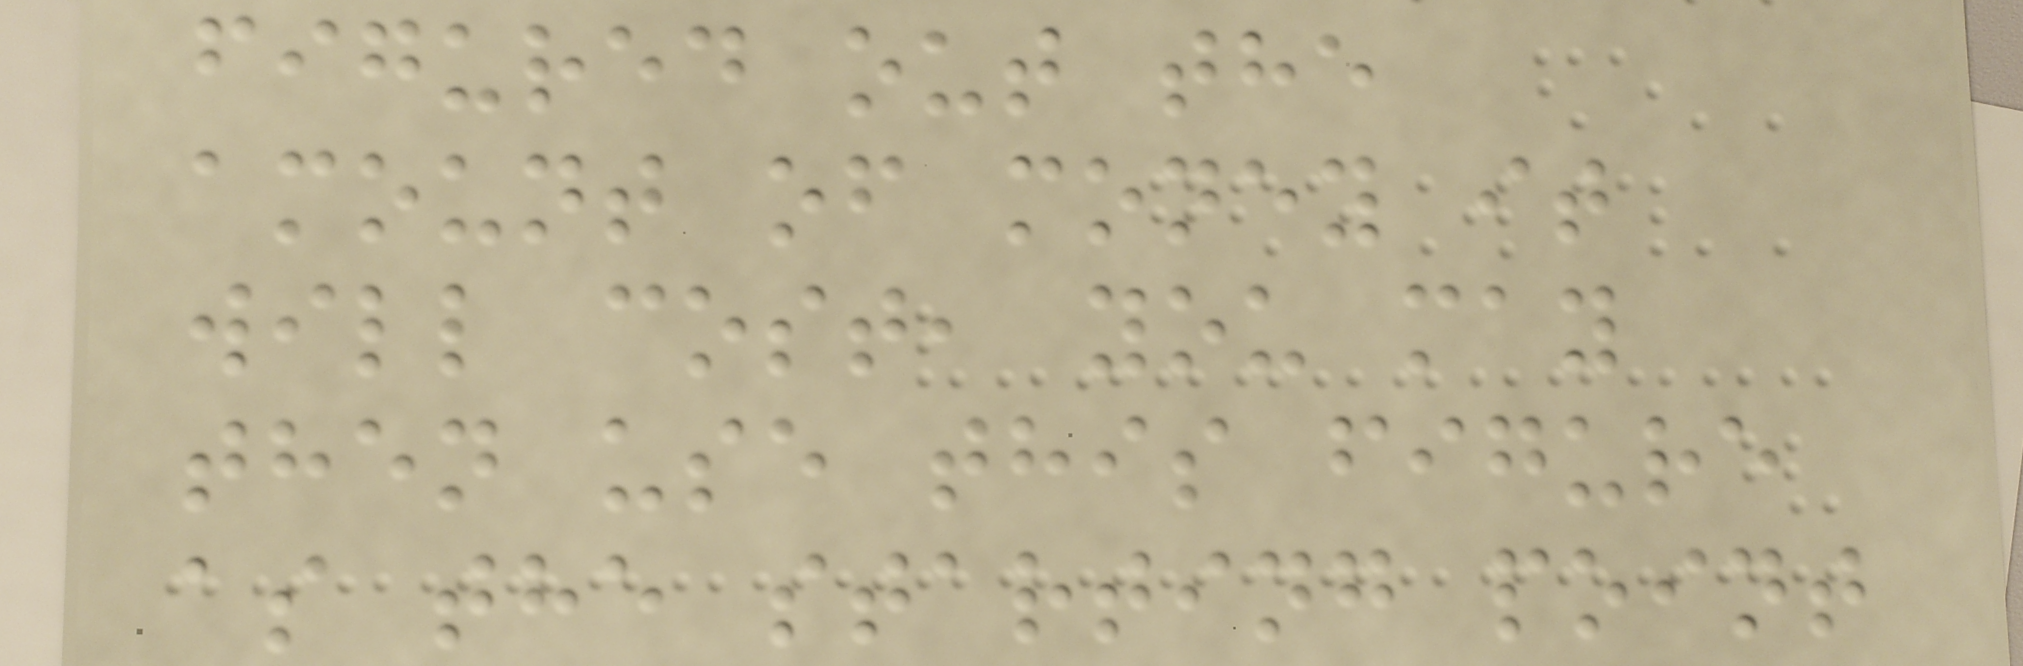figured out the
amount of money it
will cost, you may
then use this figure
as the starting point
